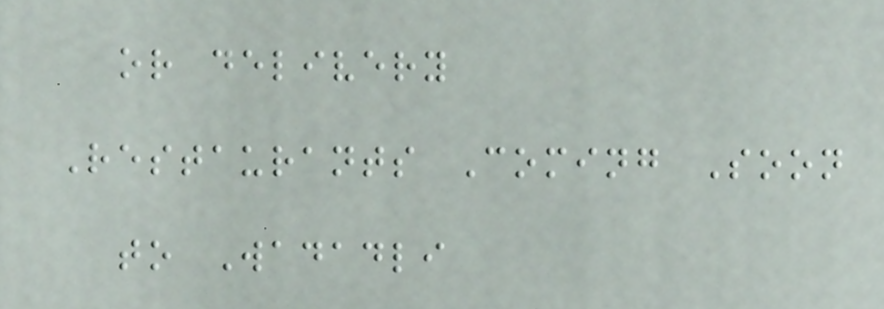or delivery
Restaurants Coming Soon
to Wadadli
